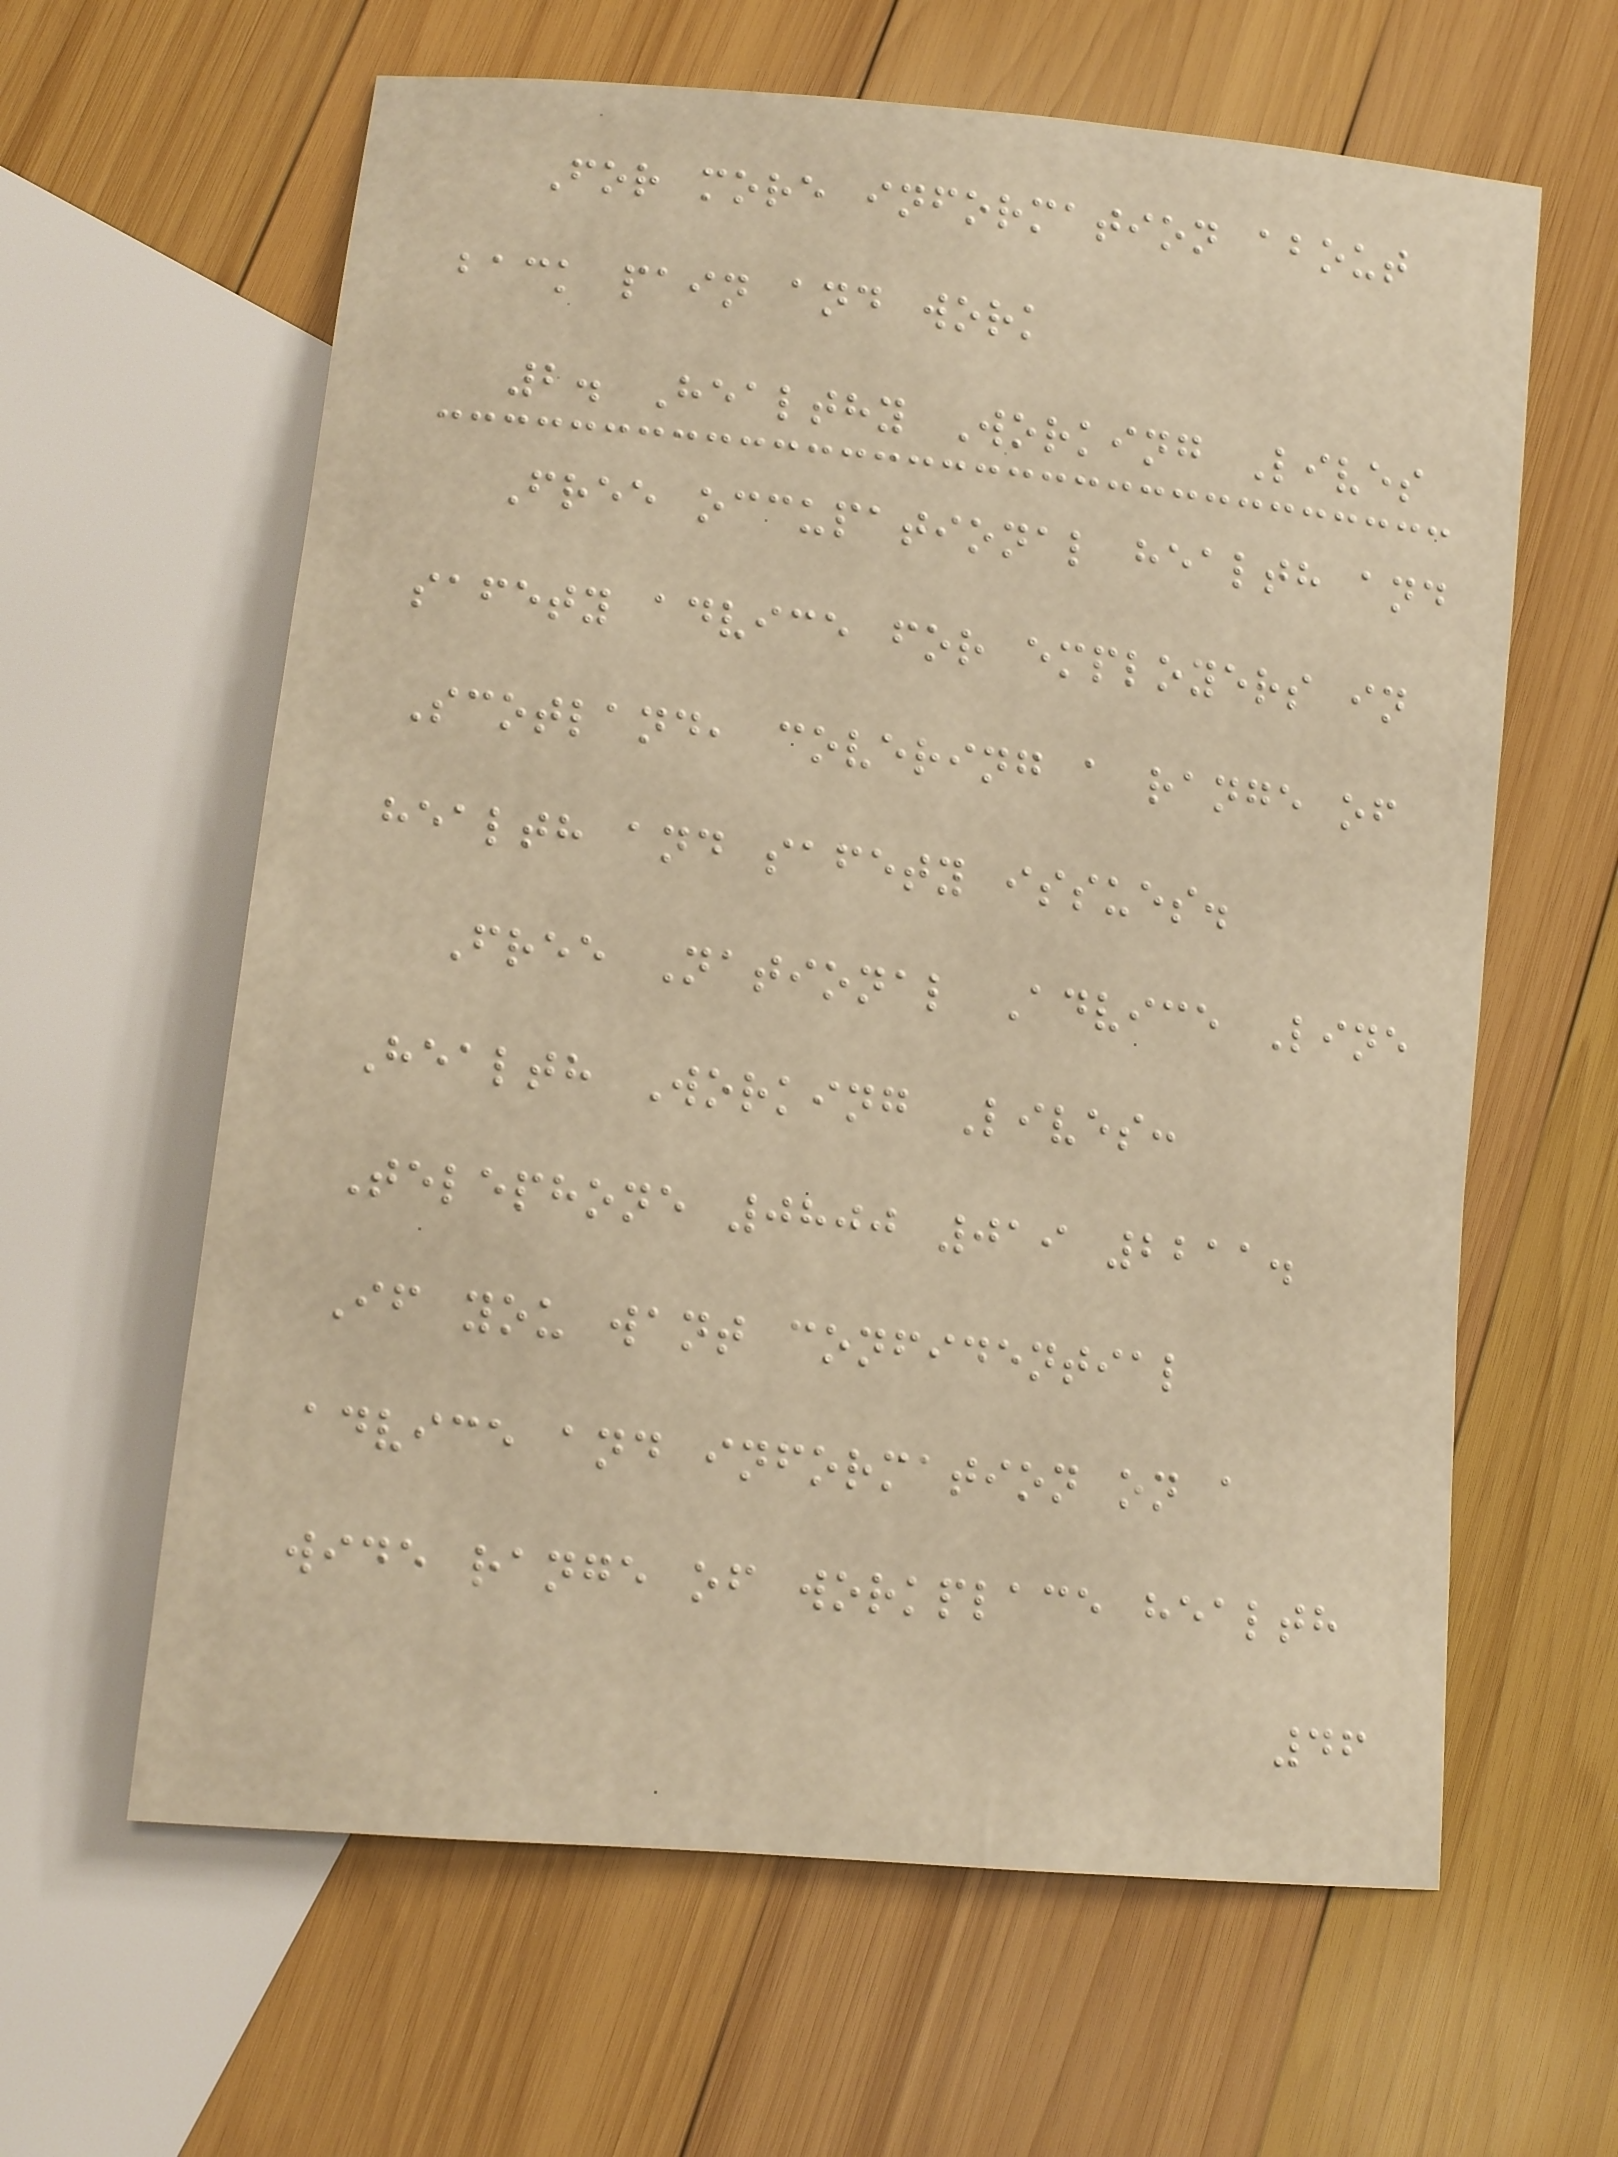For more information about
back pain and work
2. Healthy Working Lives
Free occupational health and
safety advice for employers in
Scotland, covering a range of
health and safety issues.
Free National Advice Line
Health Working Lives:
Telephone 0800 019 2211.
If you want confidential
advice and information on a
wide range of workplace health
46
